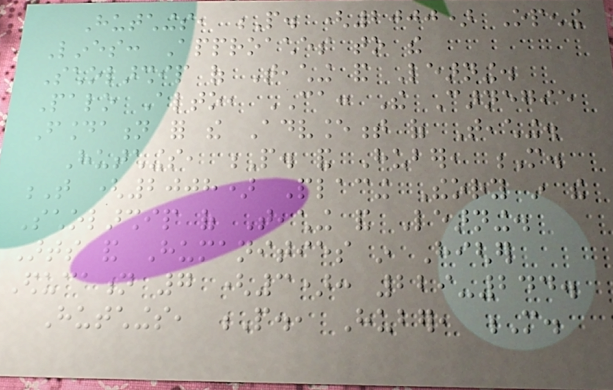Hutchings, P. (2000) Opening
Lines: Approaches to the
Scholarship of Teaching and Learning.
Palo Alto, CA: The Carnegie
Foundation for the Advancement of Teaching.
Hutchings, P. and Huber, M.
T (2008) Placing Theory in the
Scholarship of Teaching and Learning.
Arts and Humanities in Higher
Education 7 (3): 229-244.
Hutchings, P., Huber, M.
